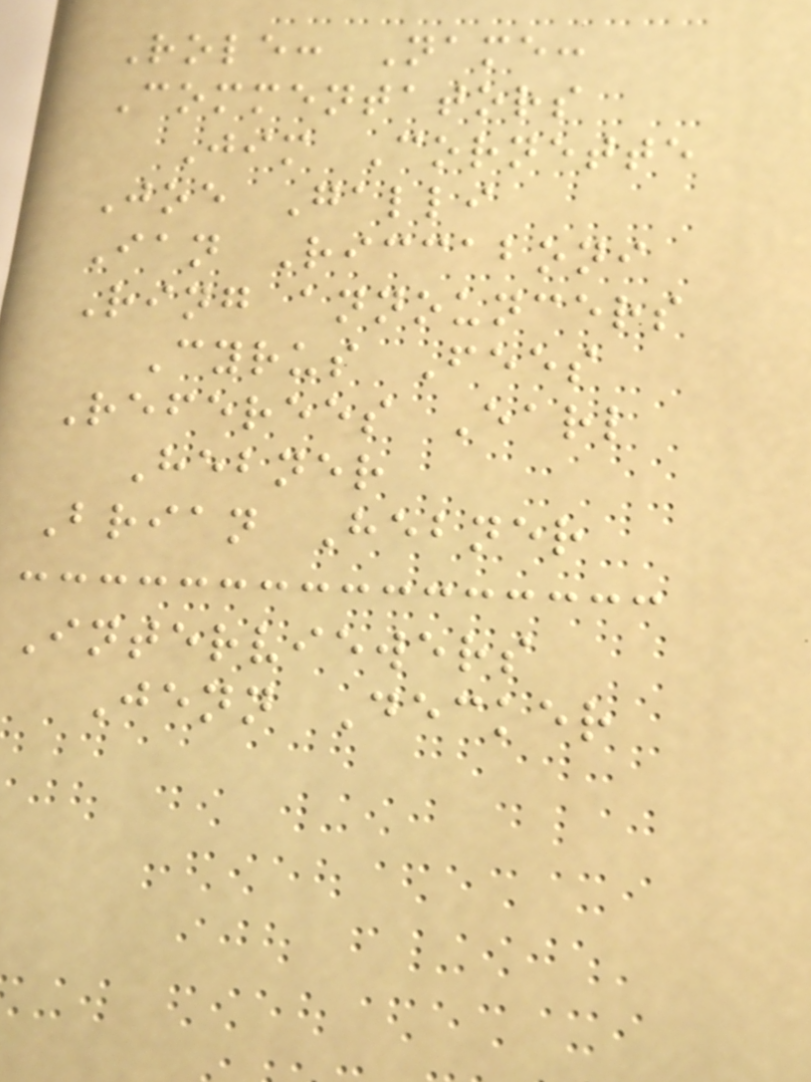Role: Name:
Commentators
Jim Cornette
Joe Galli
Ian Riccaboni
Ring announcers
Cyrus Fees
Referees Earl
Hebner
Brian Hebner
Interviewers
Jenn Decker
